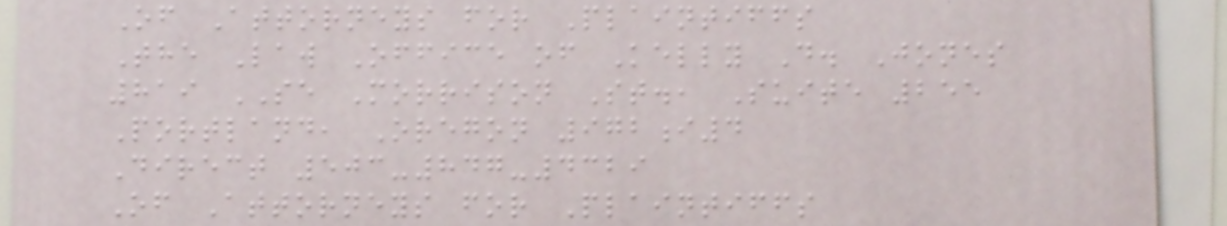Of Attorneys for Plaintiffs
The Law Office of Kelly D. Jones
819 SE Morrison St., Suite 255
Portland, Oregon 972i4
Direct 503-847-4329
Of Attorneys for Plaintiffs
